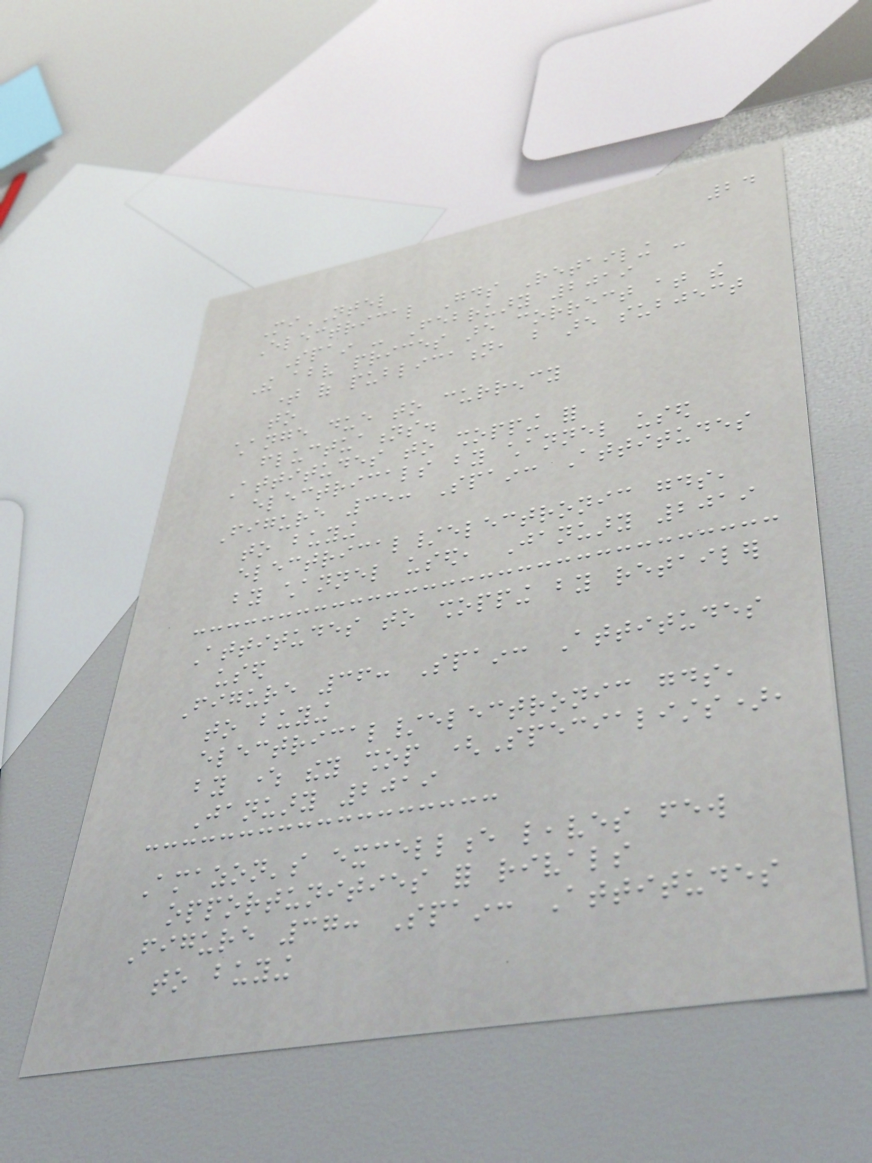24
MiNTEL
Electrical Goods Retailing -
Spain - February 2019
The above prices are correct at the
time of publication, but are subject
to
change due to currency
fluctuations.
Attitudes to shopping for
electricals by channel used
Figure 35: Spain: Attitudes
to buying
electrical/electronic goods,
by channel used, January 2019
Attitudes to shopping by retailer
used
Figure 36: Spain: Attitudes
to buying
electrical/electronic goods,
by where they shop (Specialists),
January 2019
Amazon's excellence leaves few
opportunities for rivals
Figure 37: Spain: Attitudes
to buying
